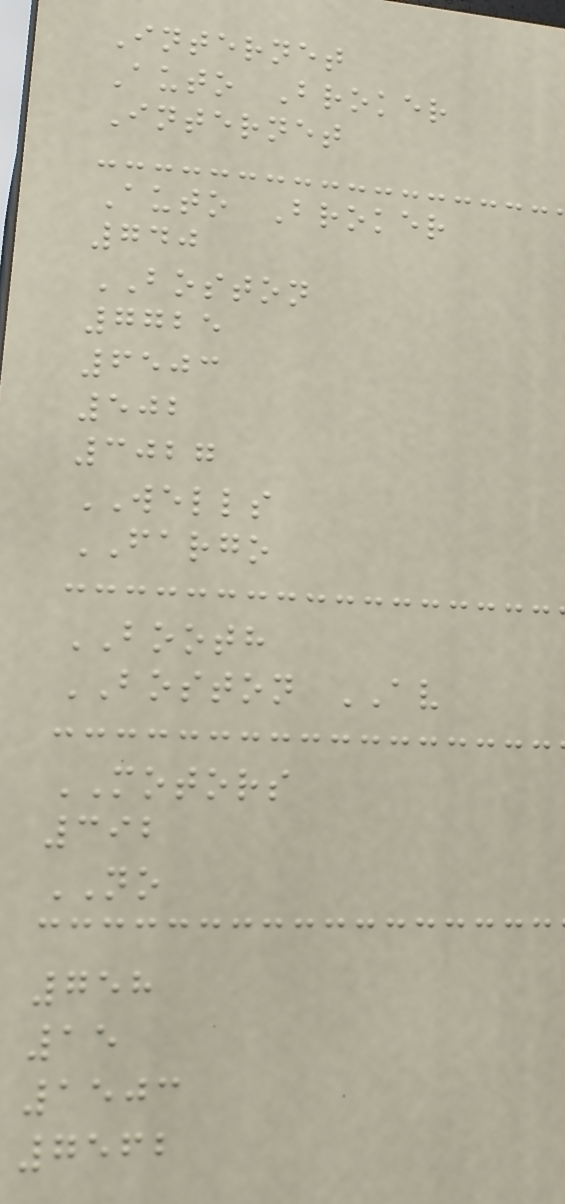Internet
Auto Broker
Internet
Auto Broker
740
BOSTON
7725
6503
502
3027
WELLS
FARGO
BOOTH
BOSTON AV
MOTORS
392
NO
758
15
1503
7562
